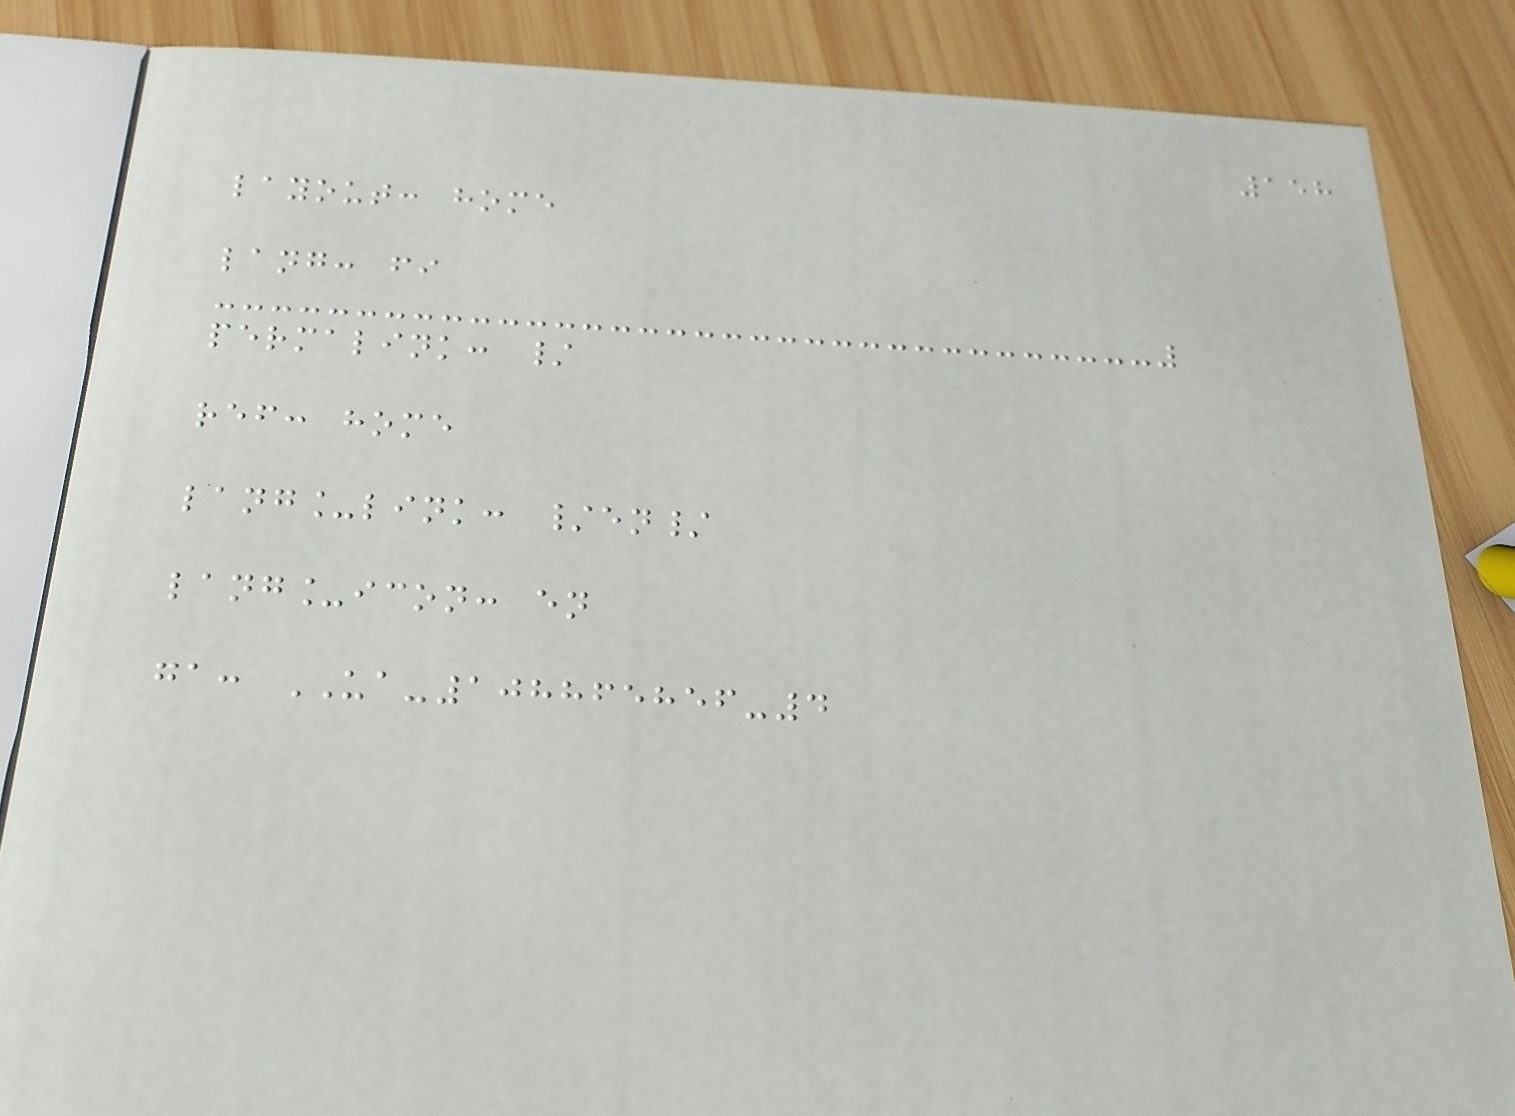158
layout: home
lang: fi
permalink: /
ref: home
lang_link: /en/
lang_icon: en
ga: UA-108865856-4
